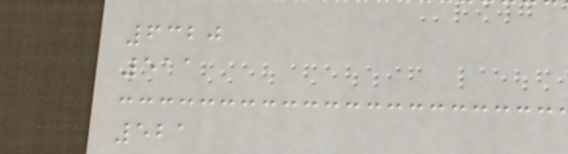6320
511
521
